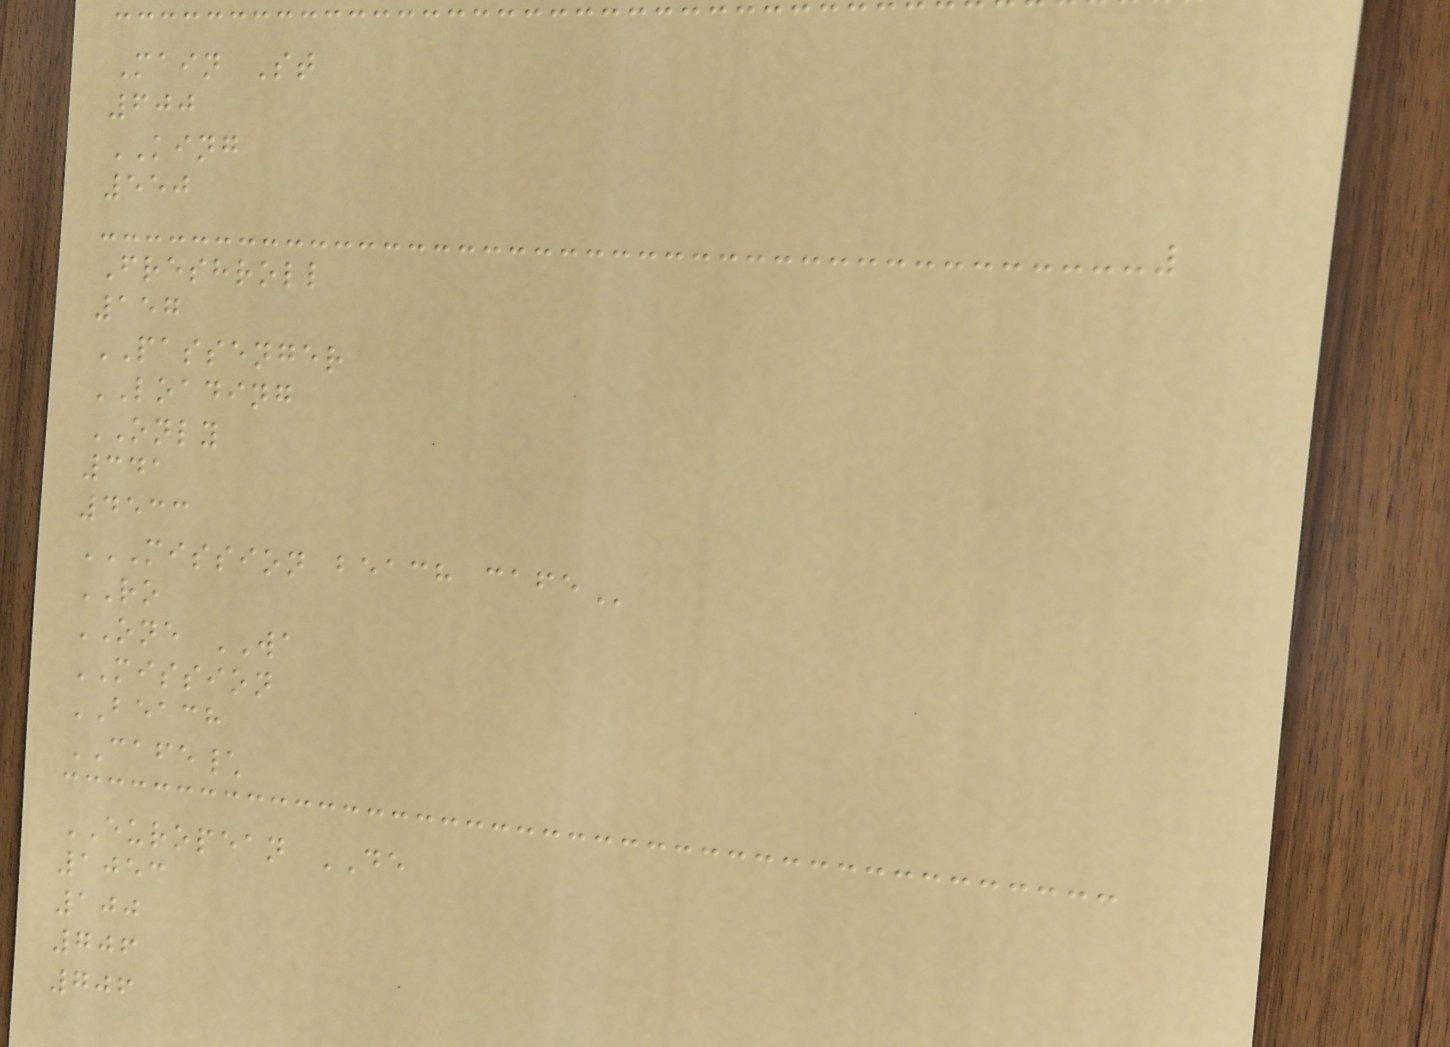Main St
600
KING
550
Freshroll
157
PASSENGER
LOADING
ONLY
341
4533
MISSION BEACH CAFE
RO
ONE WA
MISSION
BEACH
CAFE\
EUROPEAN DE
1053
100
706
706
